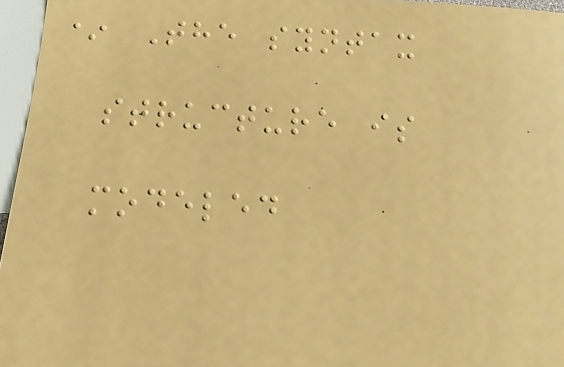* The syntax
structure is
modeled
